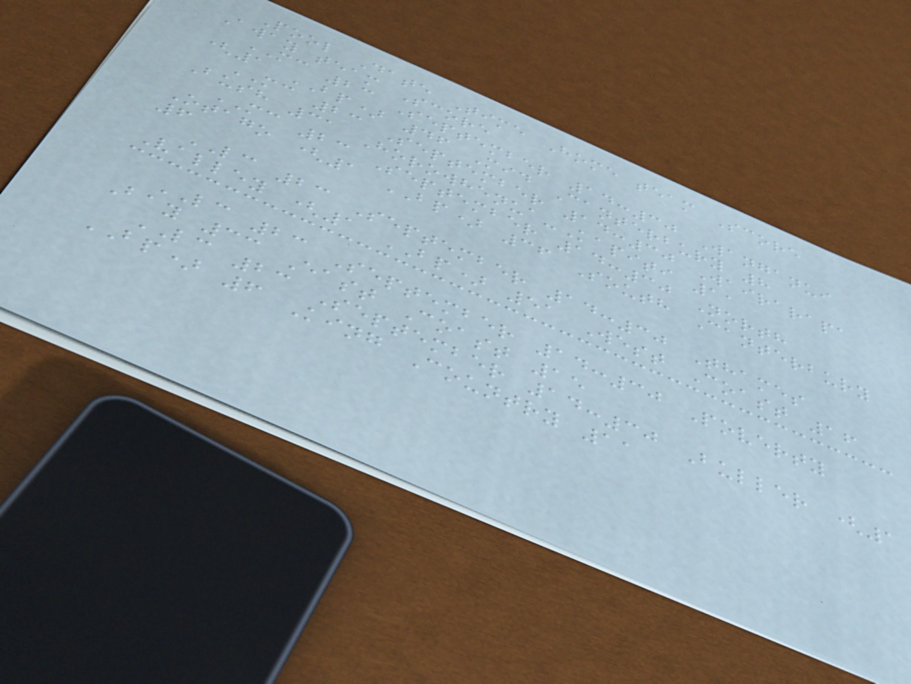Pool Date Time Home team Score
Away team Score
MC 23 September 14:30 Wanganui
(1 BP) 46 Mid Canterbury 8
MC 23 September 14:30 Wairarapa
Bush 31 Horowhenua-Kapiti 11
MC 23 September 14:30 North
Otago (1 BP) 36 South Canterbury
6
LC 23 September 14:30 Thames
Valley (1 BP) 51 West Coast 16
LC 23 September 14:30 Poverty
Bay 33 East Coast 15
LC 23 September 14:30 Buller (1
BP) 6 King Country 11
